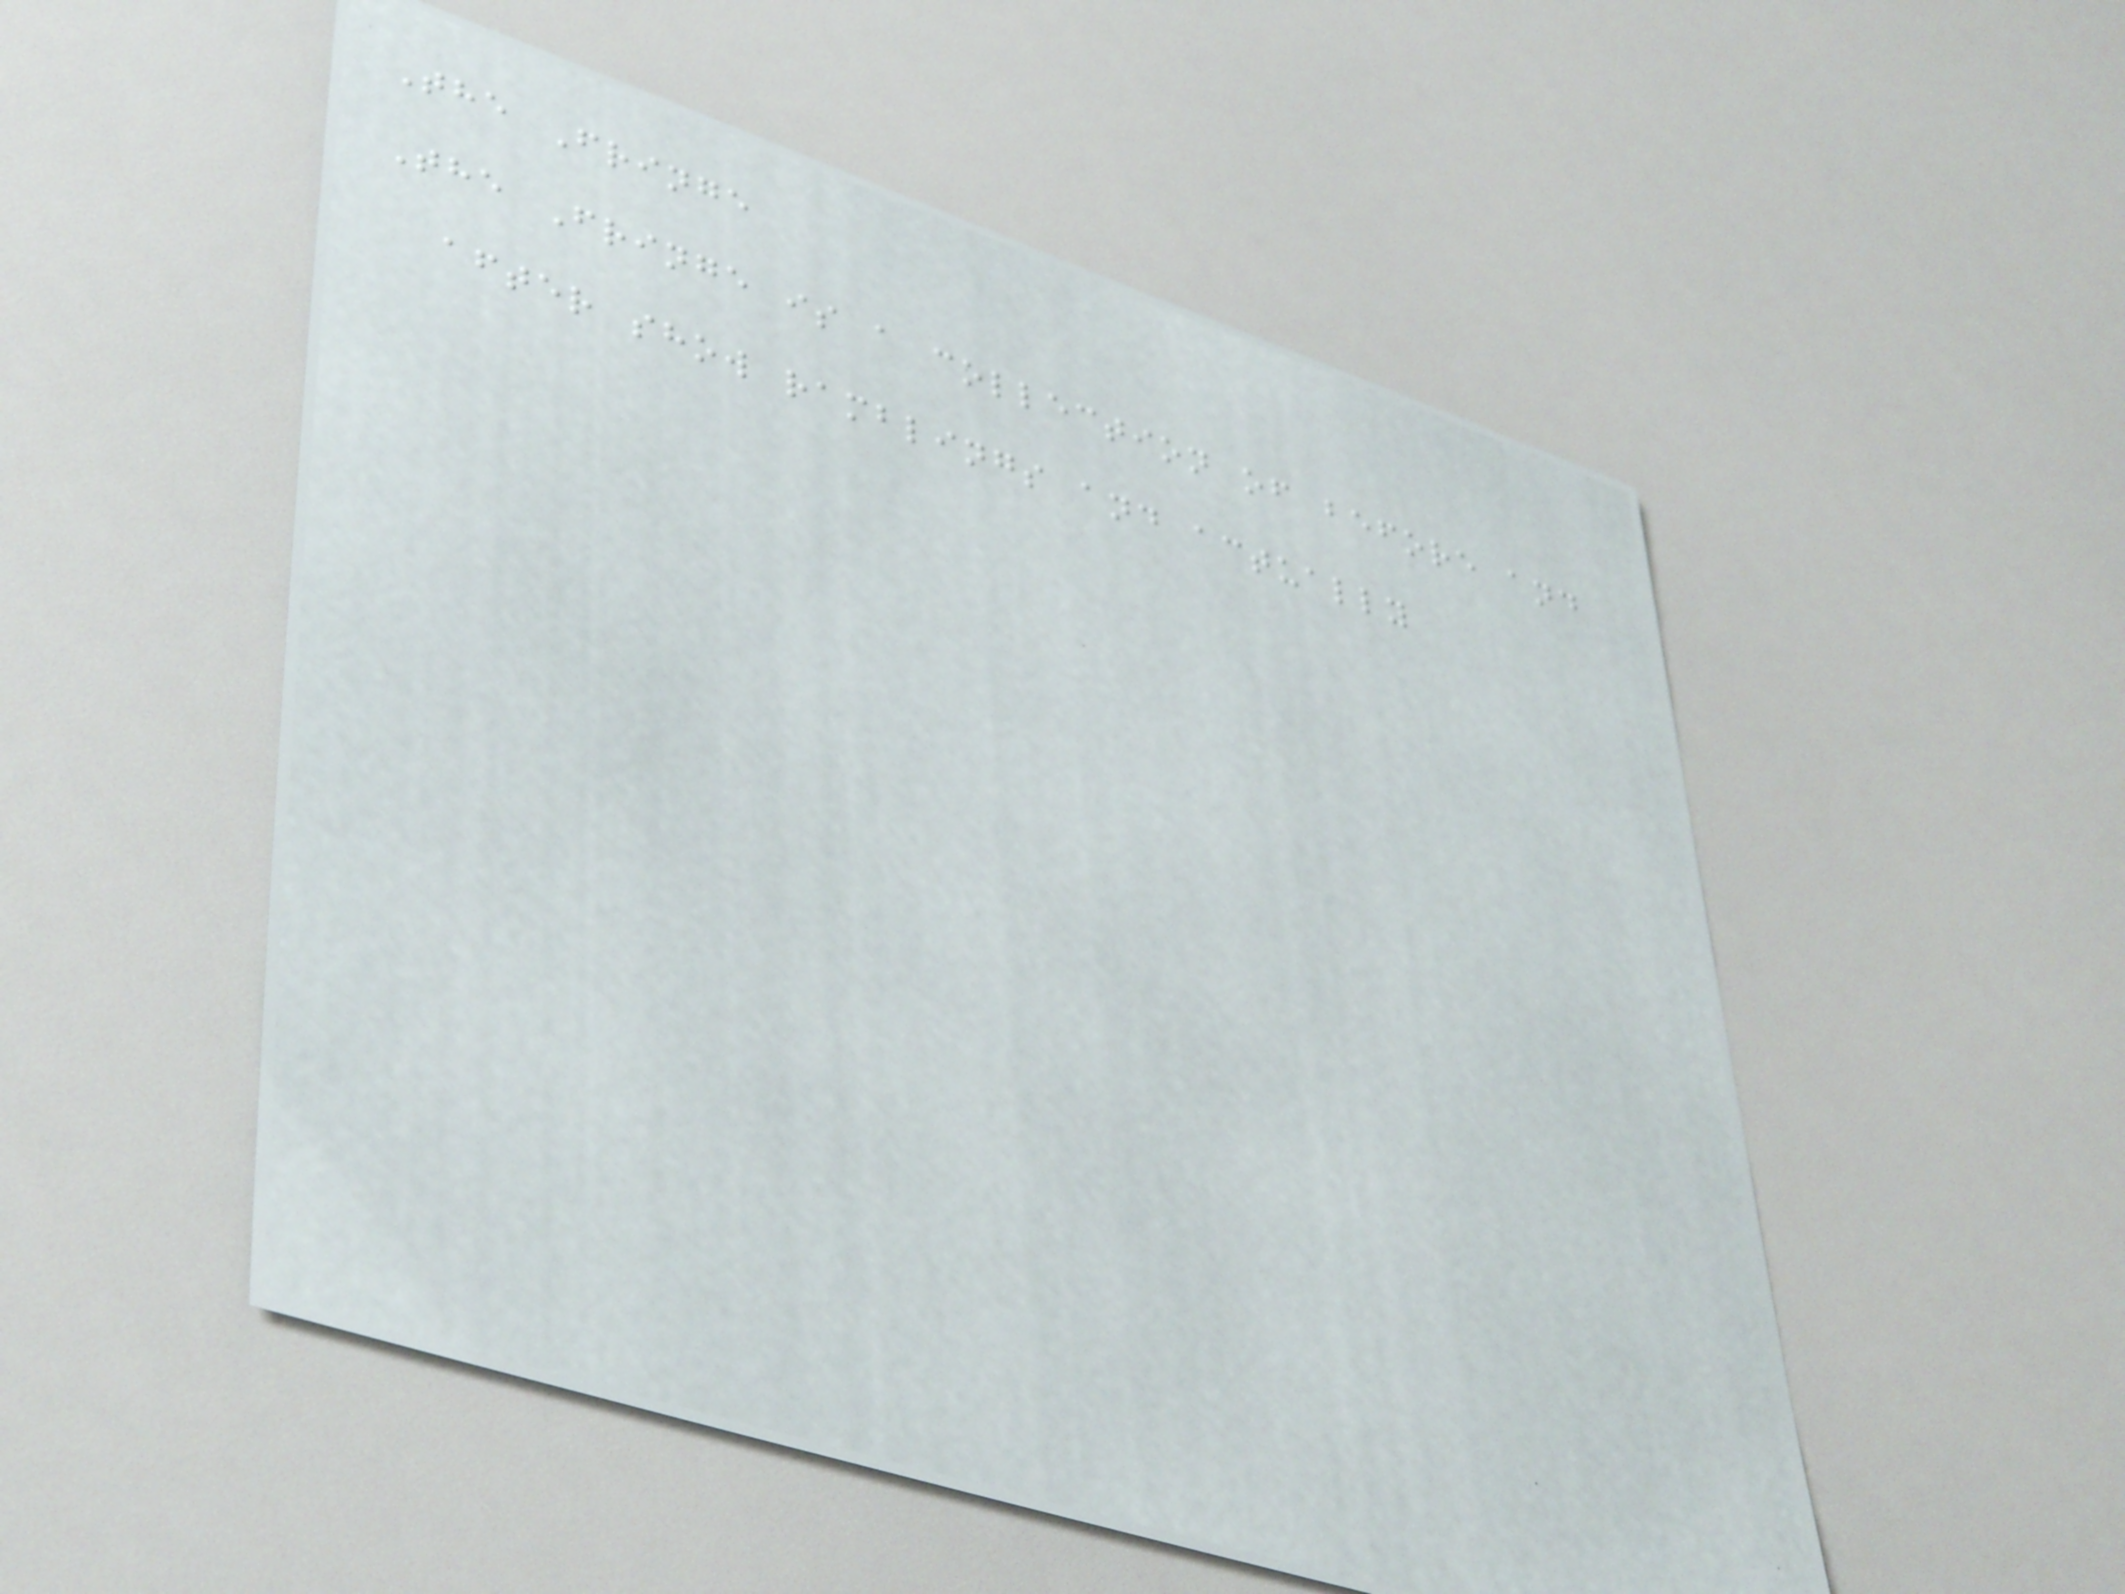The Fringe
The Fringe is a collection of before and
after show ramblings and actually
